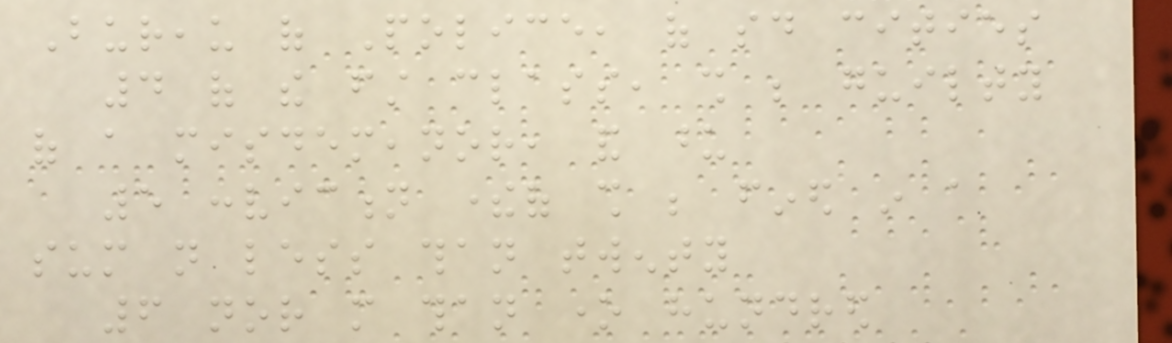Bureau of Police, of said cities
4 of the first class, shall be guilty
of a misdemeanor, and upon
5 conviction thereof shall be fined in a
sum not less than twenty
6 nor more than one hundred
